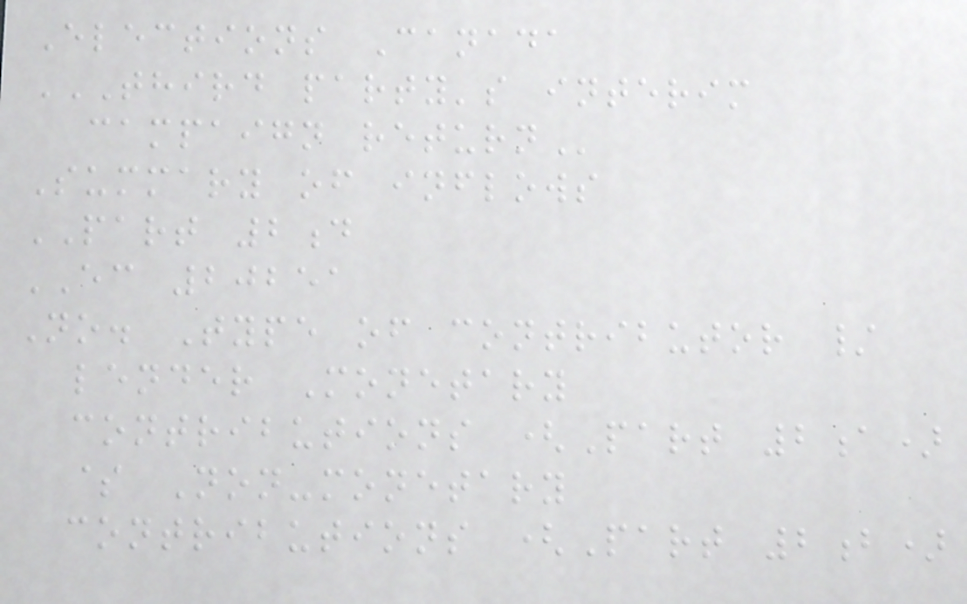Elections Canada
THIRD PARTY'S INTERIM
CAMPAIGN RETURN
Summary of inflows
PART 2d
EC 20251
No. Type of contributor /
lender Monetary
contributions (Part 2a)
$ Non-monetary
contributions (Part 2b)
